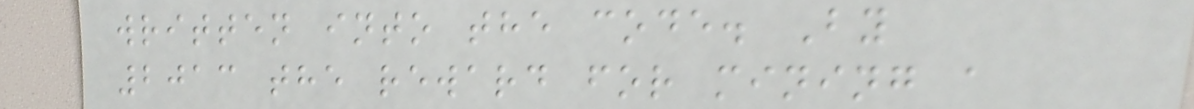written into the code. By
2013 the reward for mining a
